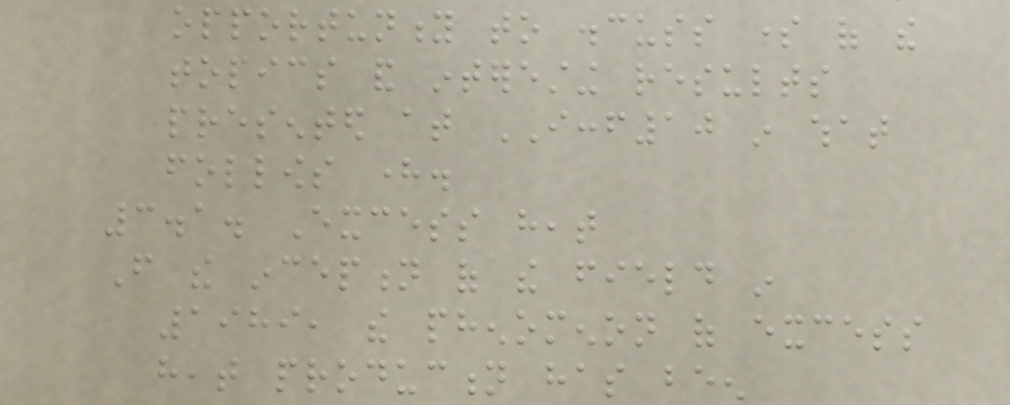opportunity to discuss some of the
topics and interesting results
presented at ICCF10 in what
follows here.
3.1. Excess heat
From the inception of the field in
1989, the phenomenon of excess
heat production has been
